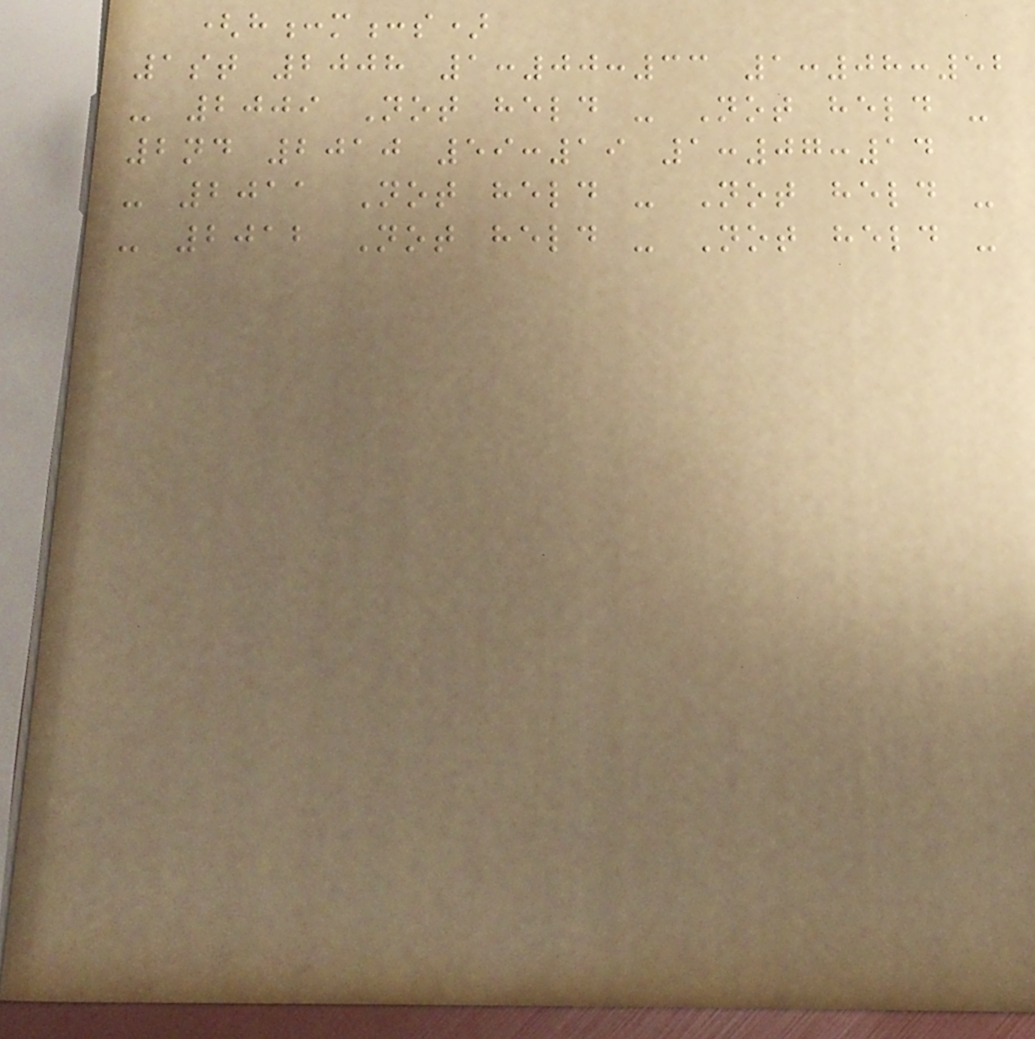(h:m:s)
1st 2008 1:00:33 1:08:52
- 2009 Not held - Not held -
2nd 2010 59:19 1:07:14
- 2011 Not held - Not held -
- 2012 Not held - Not held -
